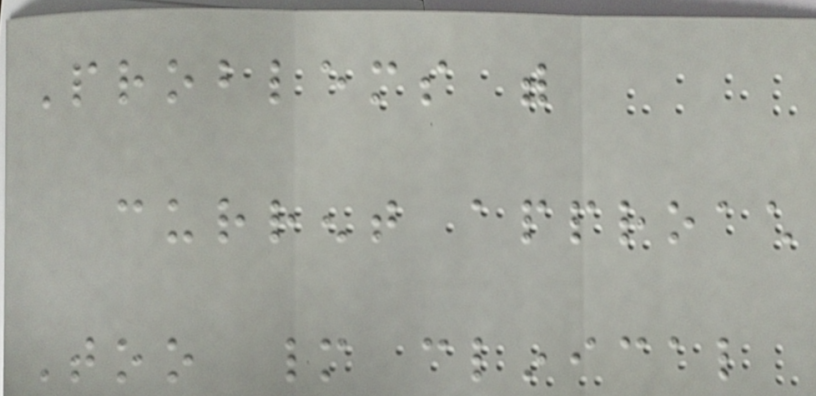Problems with
current approach
Too many clinical
